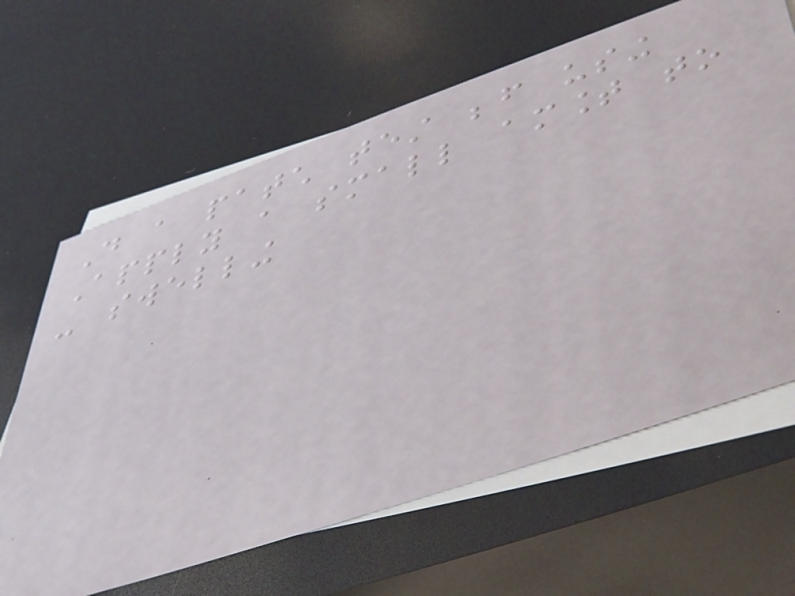Do a patch test before using
Apply a small amount to
- swelling
